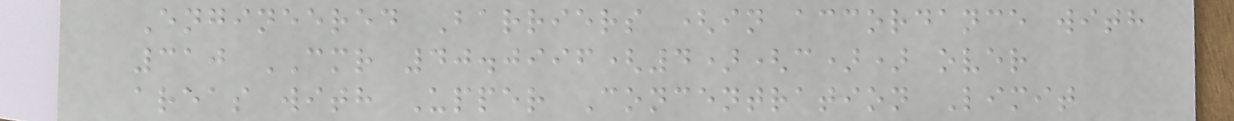Engineered Barriers (in accordance with
310 CMR 40.0996(4)(c)) over
areas with Upper Concentration Limit
